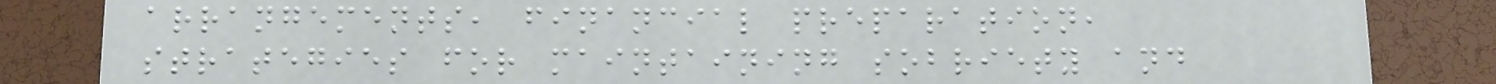arrangements, financial preparation,
strategies for maintaining sobriety and
